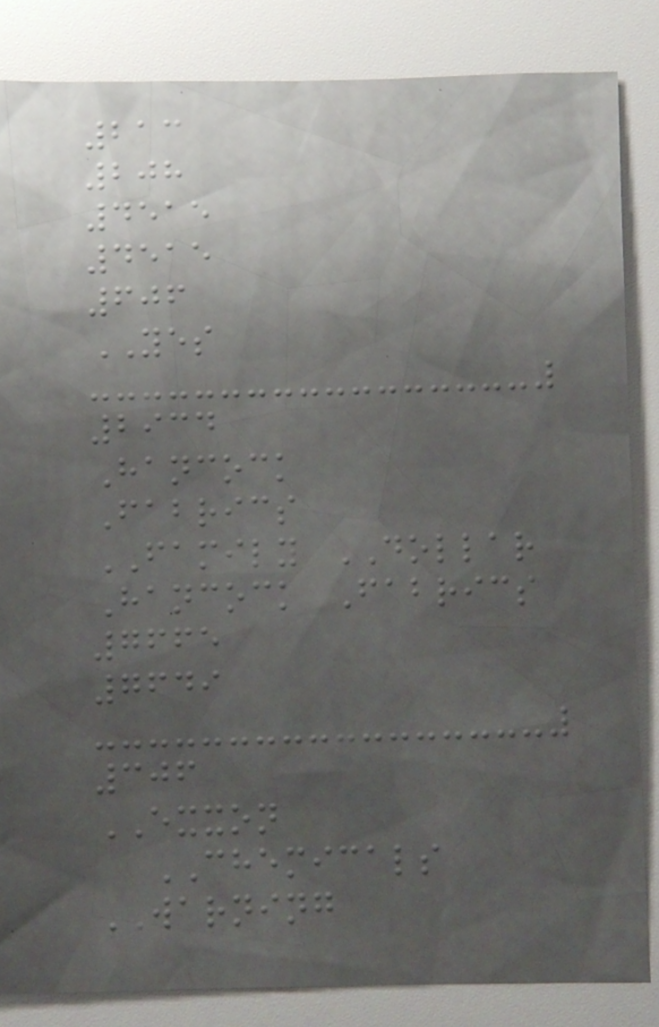213
208
4515
4515
606
YES
2934
Hancock
Fabrics
FAMILY DOLLAR
Hancock Fabrics
7665
7649
306
EXXON
CHEMICALS
WARNING
